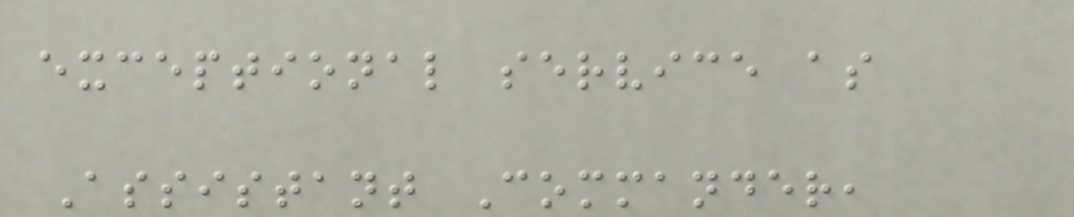exceptional service as
Assistant Commander,
